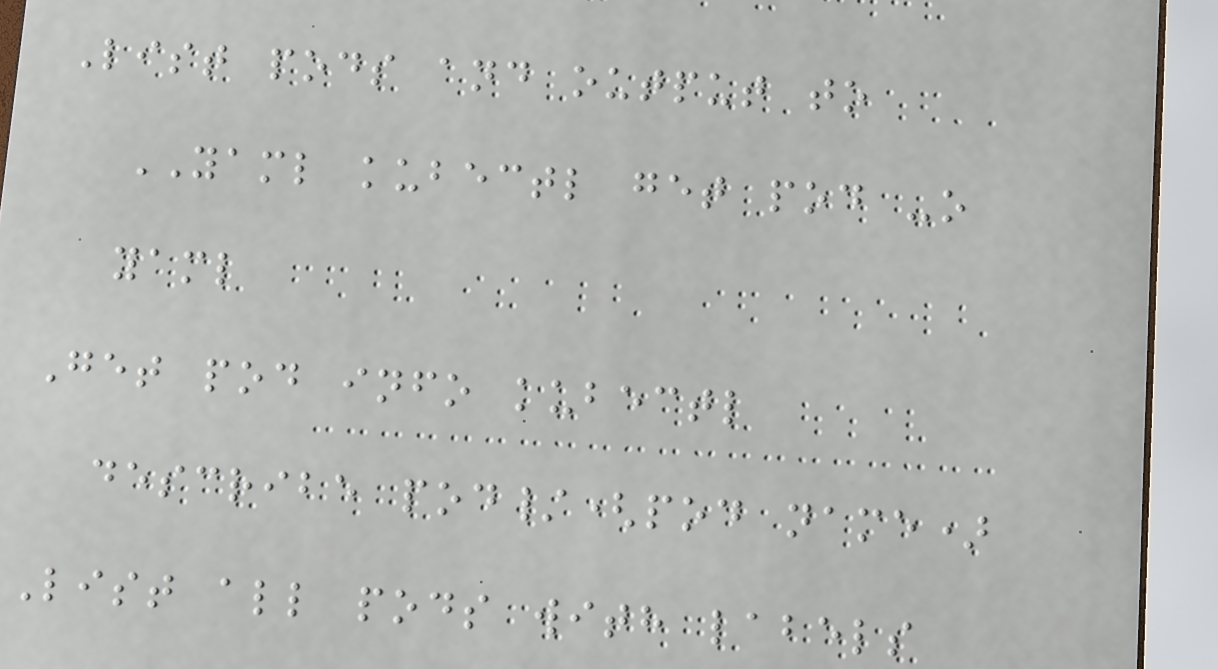List pods and output to
YAML kubectl get pod -o
yaml
Get pod info kubectl
describe pod/(pod name)
List all pods with labels
